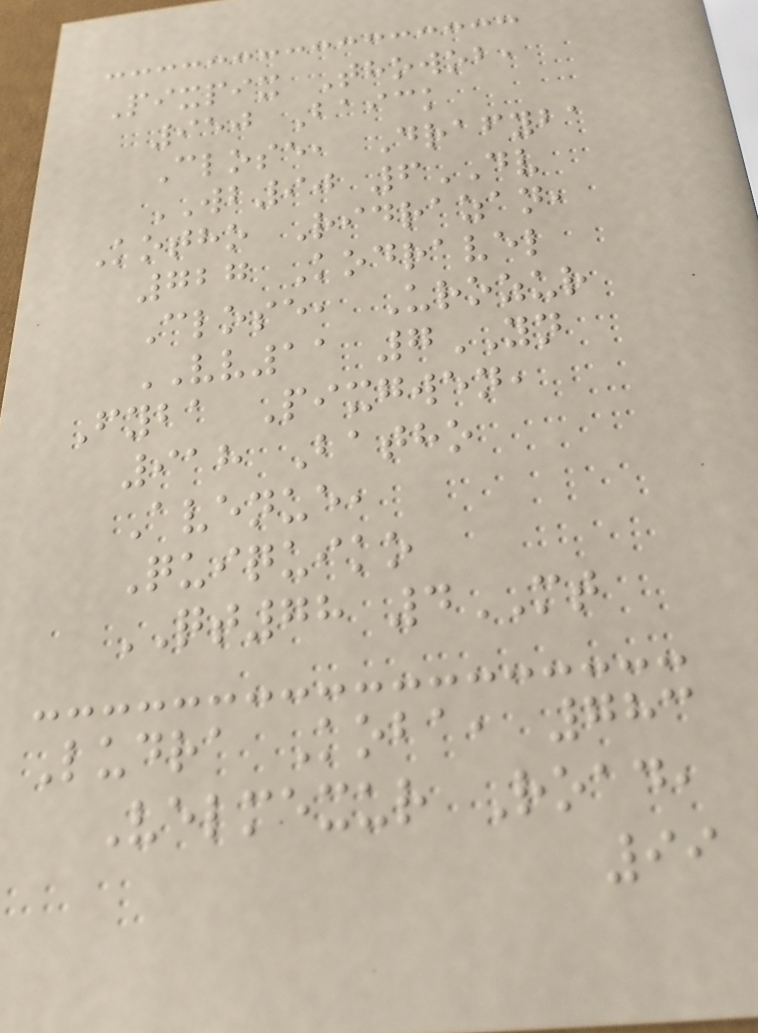Pixpix Thowob,
950 Baick
Close, Drafyba
WB90 6DV
Kotho Ridrazan,
727 Kodravel
Close, Urozur
VV11 7YN
Fyba Pixgwen,
918 Batho
Avenue,
Quiquiko
QT78 4MT
Ludra Koba, 783
Velmexur Road,
99
